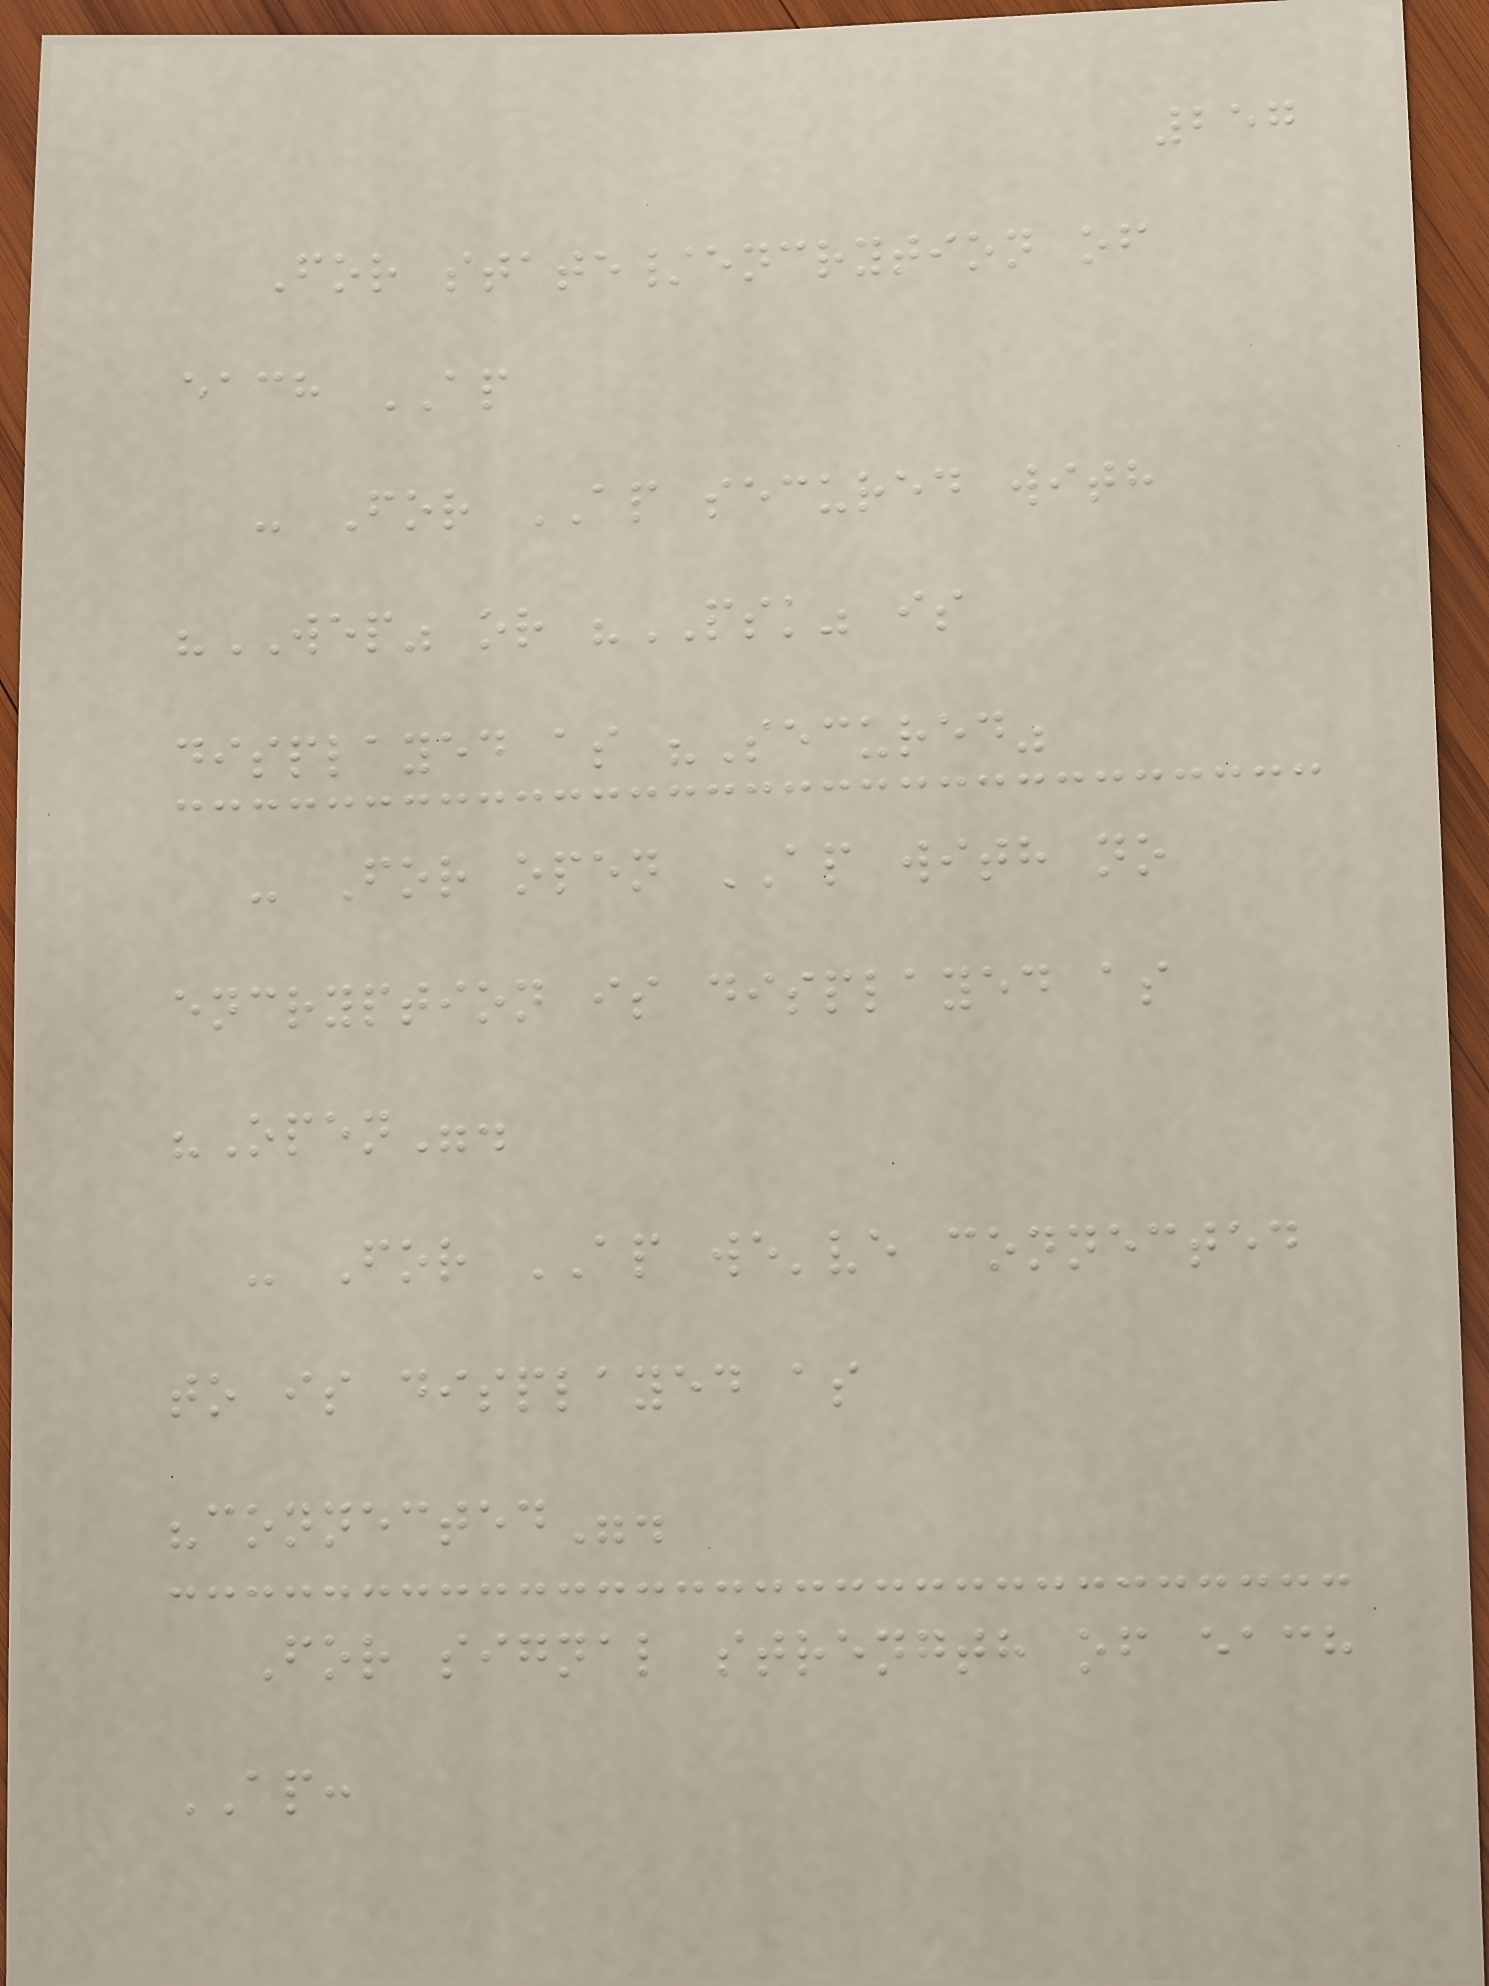257
For state/encrytion of
each AP
- For AP secured with
"WEP" or "PSK" is
displayed as "Secured"
- For open AP with no
encryption is displayed as
"Open".
- For AP we've connected
to is displayed as
"connected".
For signal strength of each
AP:
